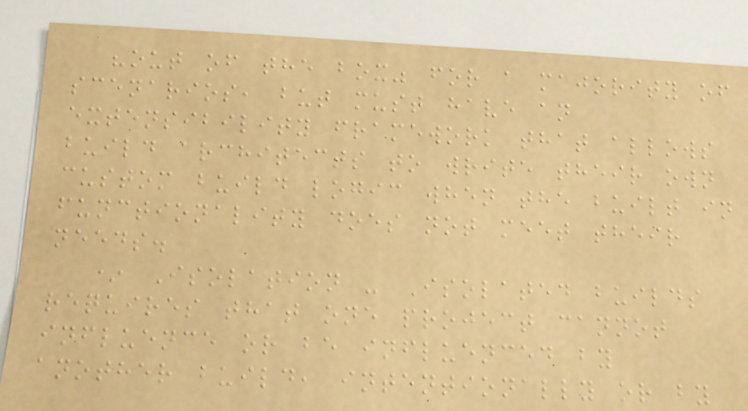"out of the box" for a majority of
scenarios, but must have an
extensibility framework that allows
build architects to write their own
custom build logic when the built in
functionality does not meet their
needs.
* Isolation - Isolated builds
requires that one project cannot
influence or be influenced by
another build, intentionally or by
